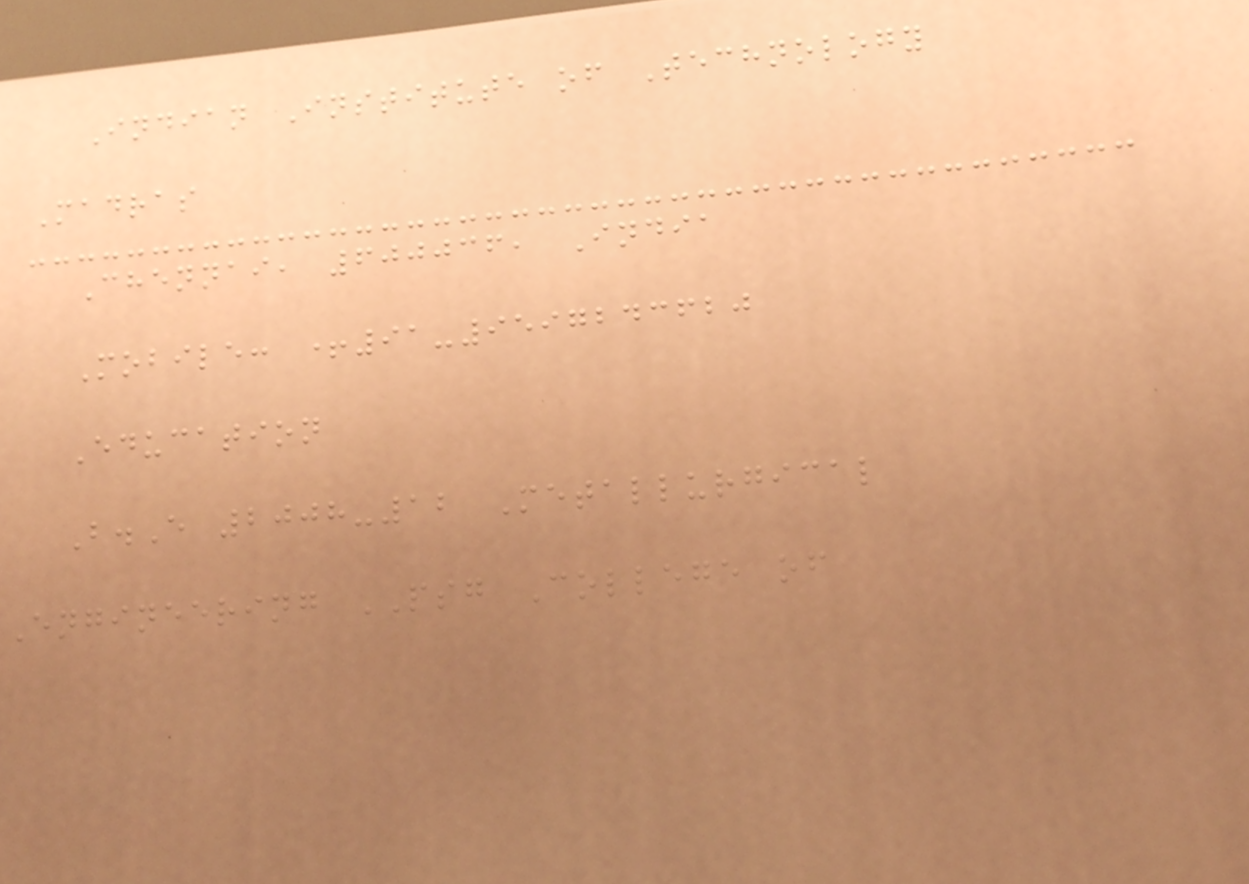Indian Institute of Technology
Madras
Chennai, 600036, India
Mobile: +91-9597243620
Education
B.E 2008-12 Metallurgical
Engineering PSG College of
